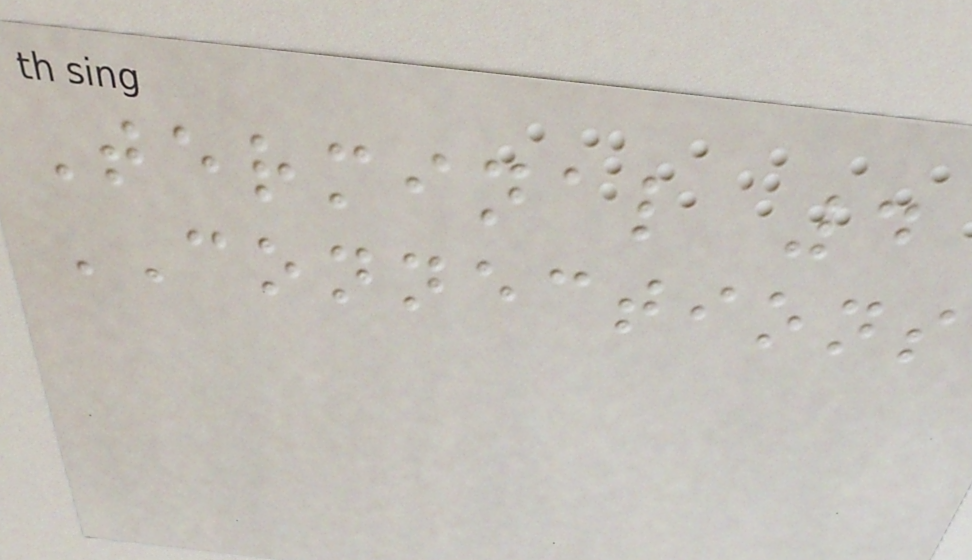Terminal 4
CONNECTIONS
